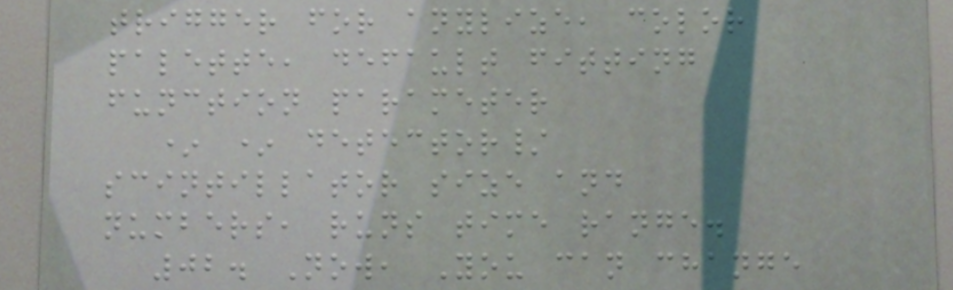trigger for anylize, color
palette, default fitting
function parameter
* * detector/
scintillator size and
numbers, runs time range.
02. Now, You can change
